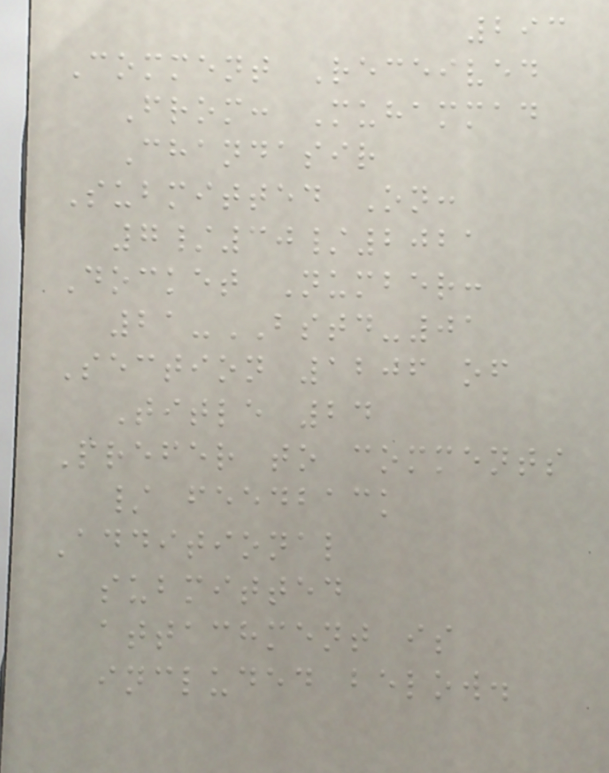293
Comment Received
From: Muhammad
Chandasir
Submitted On:
7/30/2021
Docket Number:
21-BSTD-01
Section 1206 of
Title 24
Prefer to comments
/ feedback
Additional
submitted
attachment is
included below.
